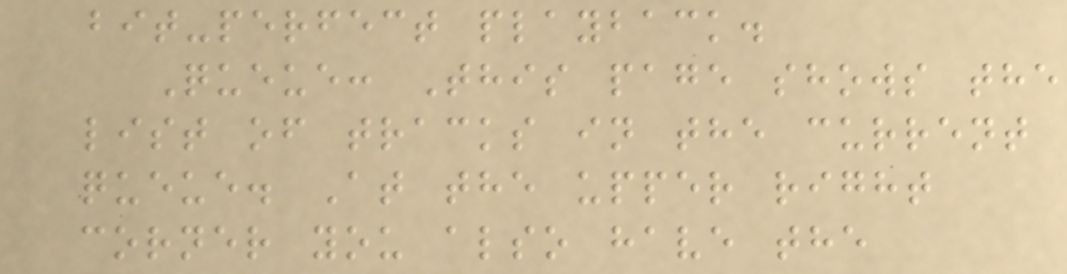bit-perfect playback.
Queue: This page shows the
list of tracks in the current
queue. At the upper right
corner you also have the
